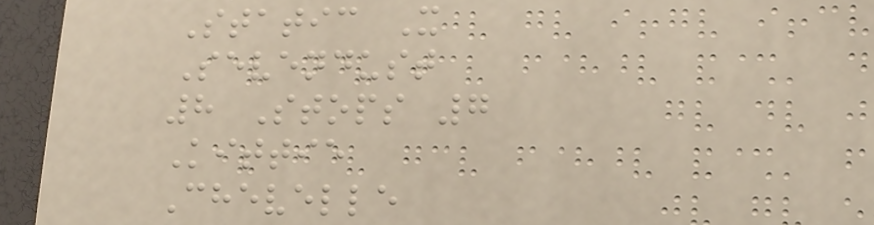Static X
Sevendust
8 Stops 7
Kittie
Chevelle
